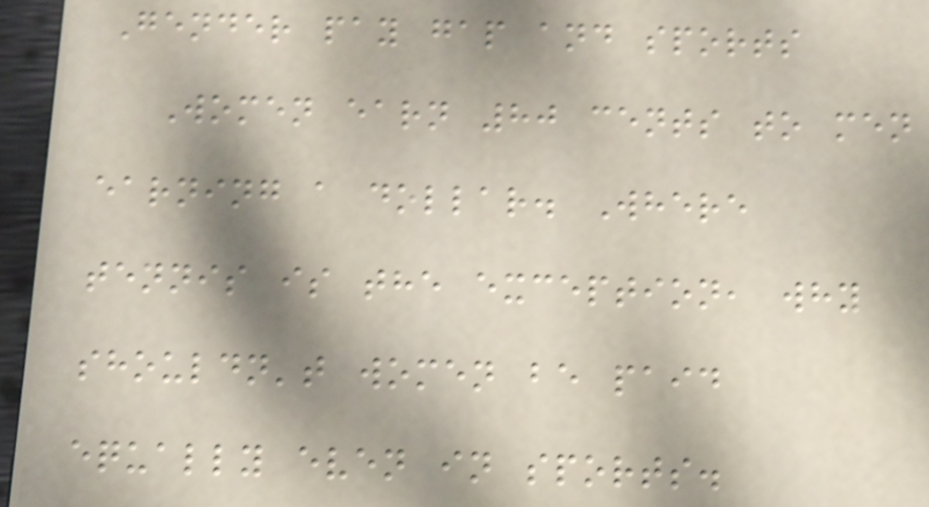Gender pay gap and sports
Women earn 80 cents to men
earning a dollar. Where
tennis is the exception, why
shouldn't women be paid
equally even in sports.
